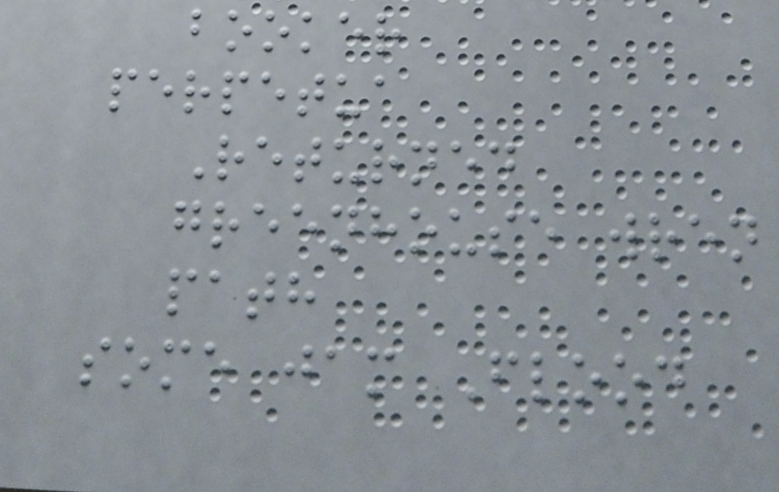booker
perpetua
Returned
greenhouse wren
path
some jam Flood
